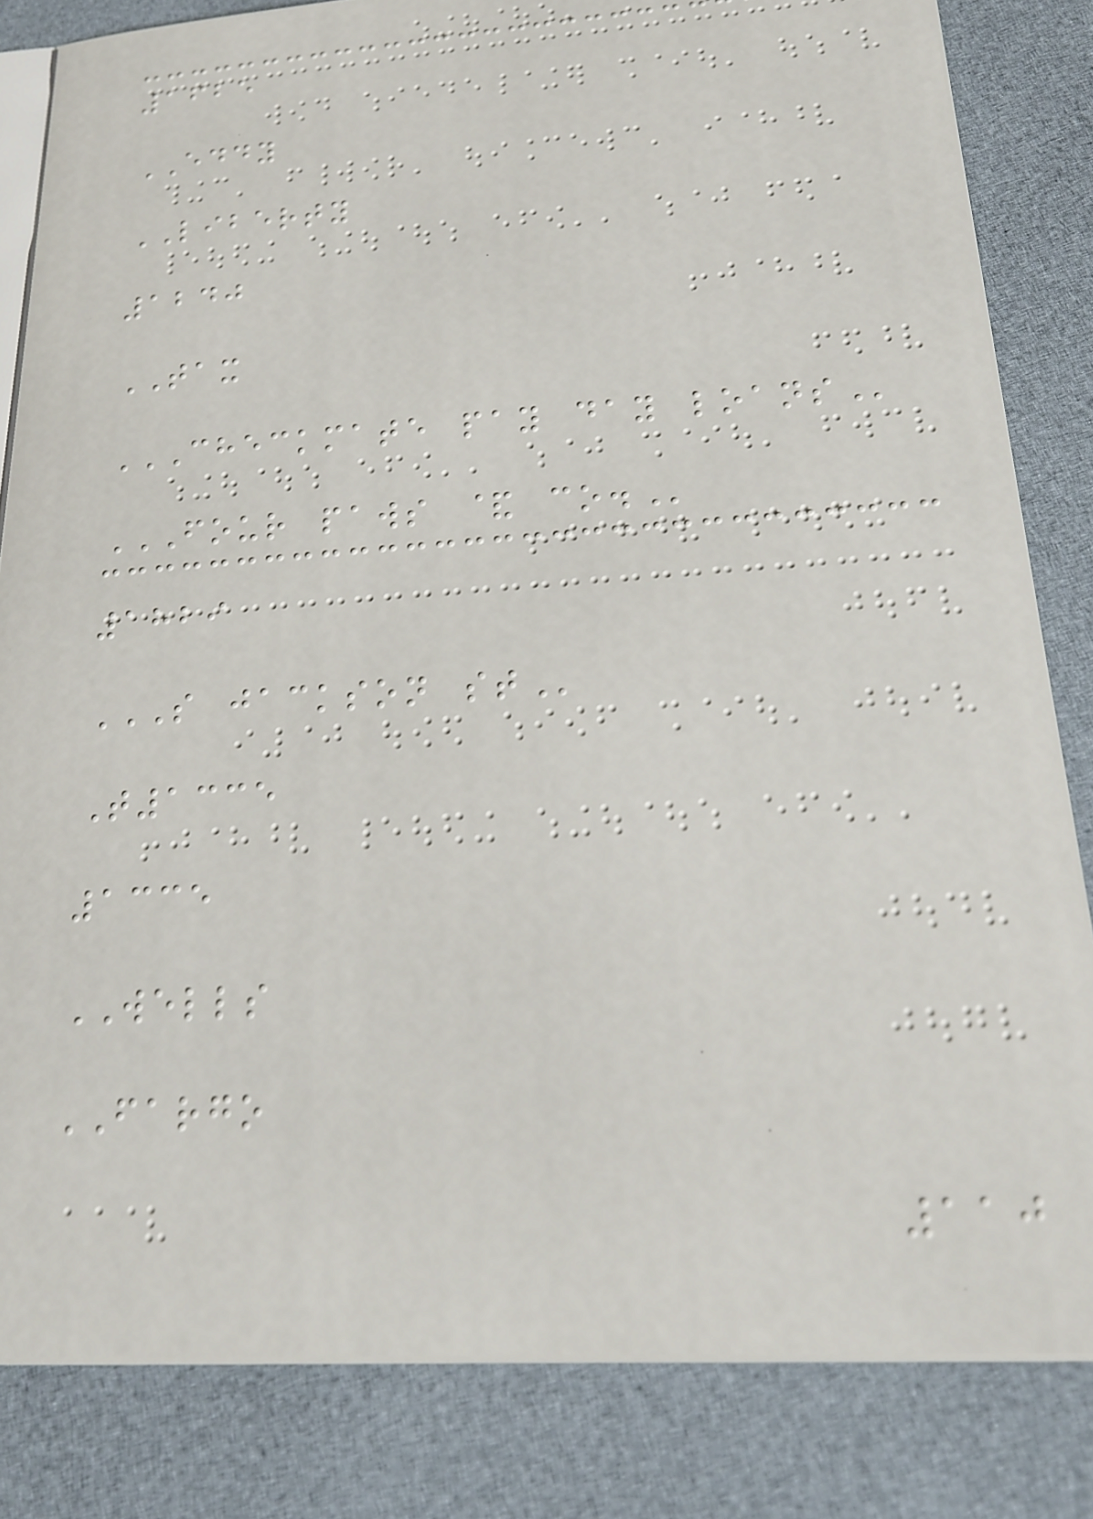1625
EDDY
LIBERTY
1240
TAX
CHECKMATE PAY DAY LOANS
FOUR PAWS & CO.
1829
S JACKSON ST
T1335
1335
WELLS
FARGO
110
